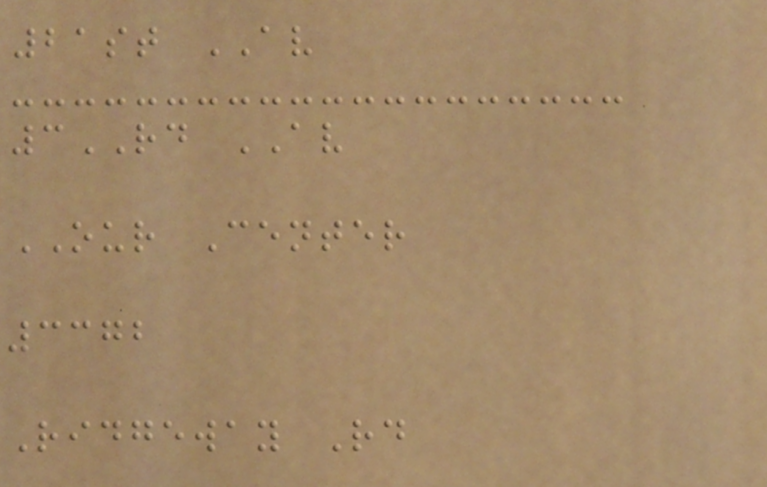21st AV
3RD AV
OUR Center
3372
Ridgeway Rd
